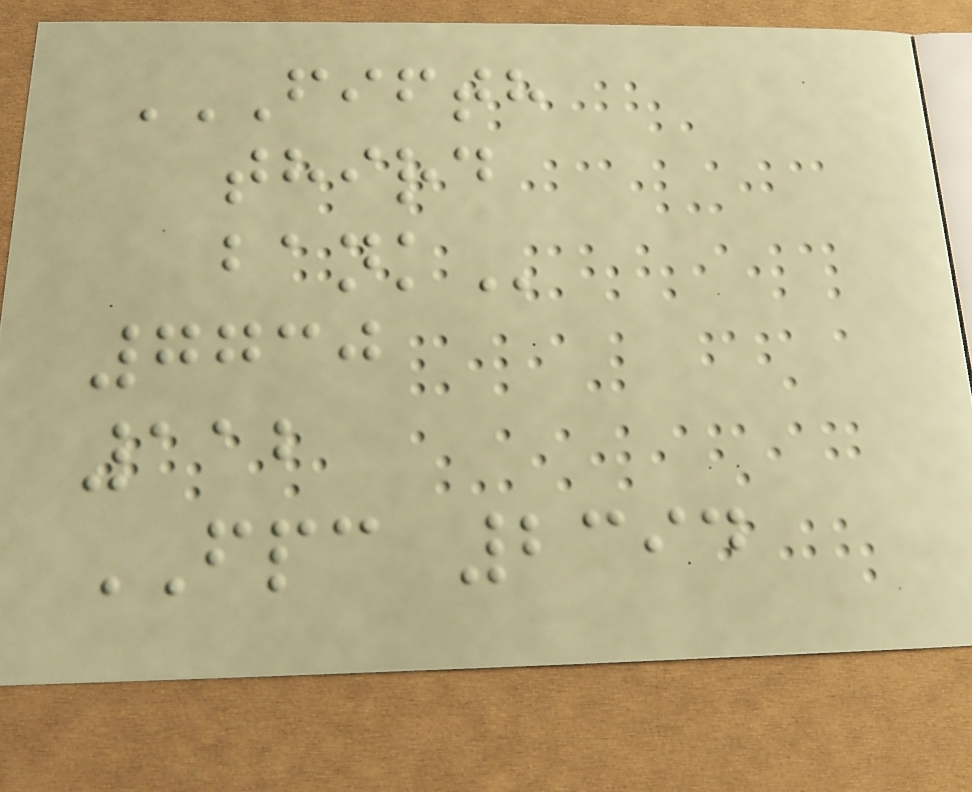FIFTH
THIRD
BANK
7730
112
FPC 2394
